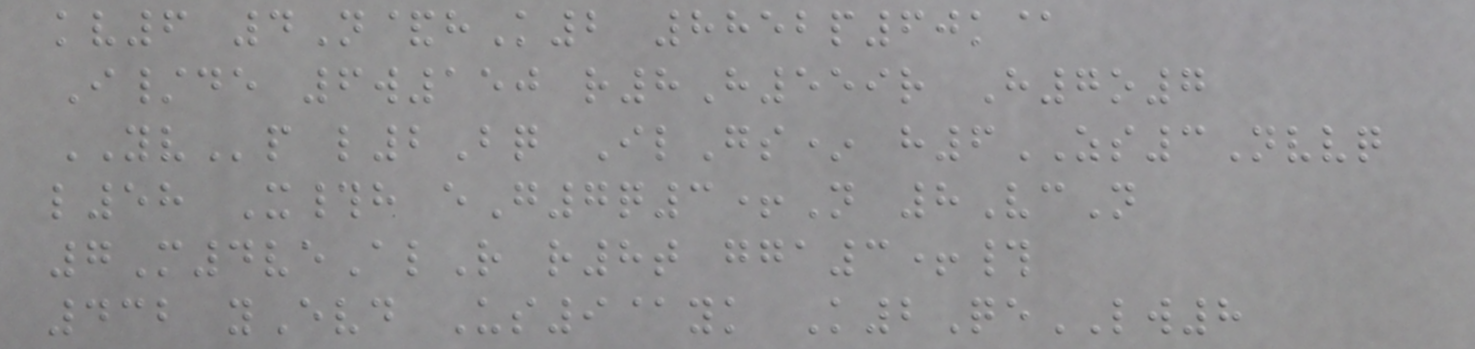kv6 4N&hK2 8852p60k@
I/de 6w150 r8H559r H7o7
YVp l2Bq IlGs* h6ZS3Nvvq
l58 X#h eG7q3+N 8VcN
7M4veAlR r8t gga3+#
432 yEvd Us9@yk K2QeLW8
